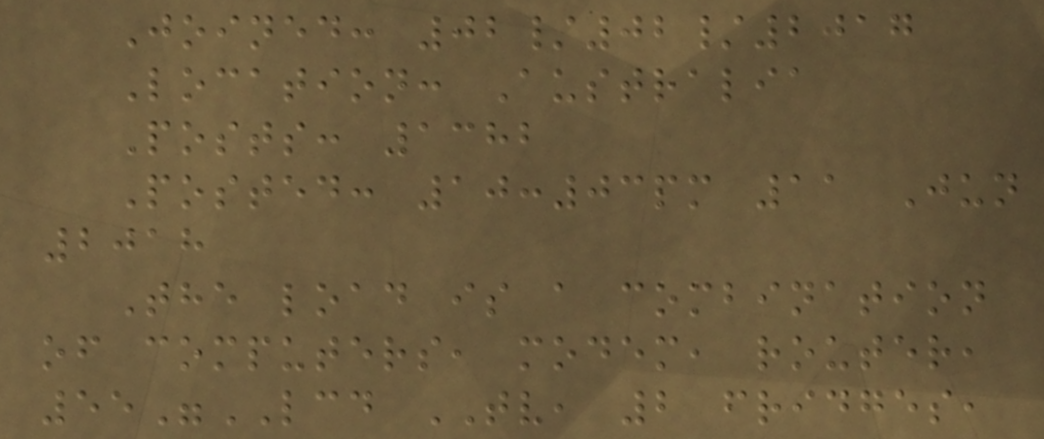Joined: 02/02/2017
Location: Australia
Posts: 1382
Posted: 10:03pm 11 Jun
2018
The load is a combination
of computers, modem, router,
55"LCD TV, 2 fridges,
